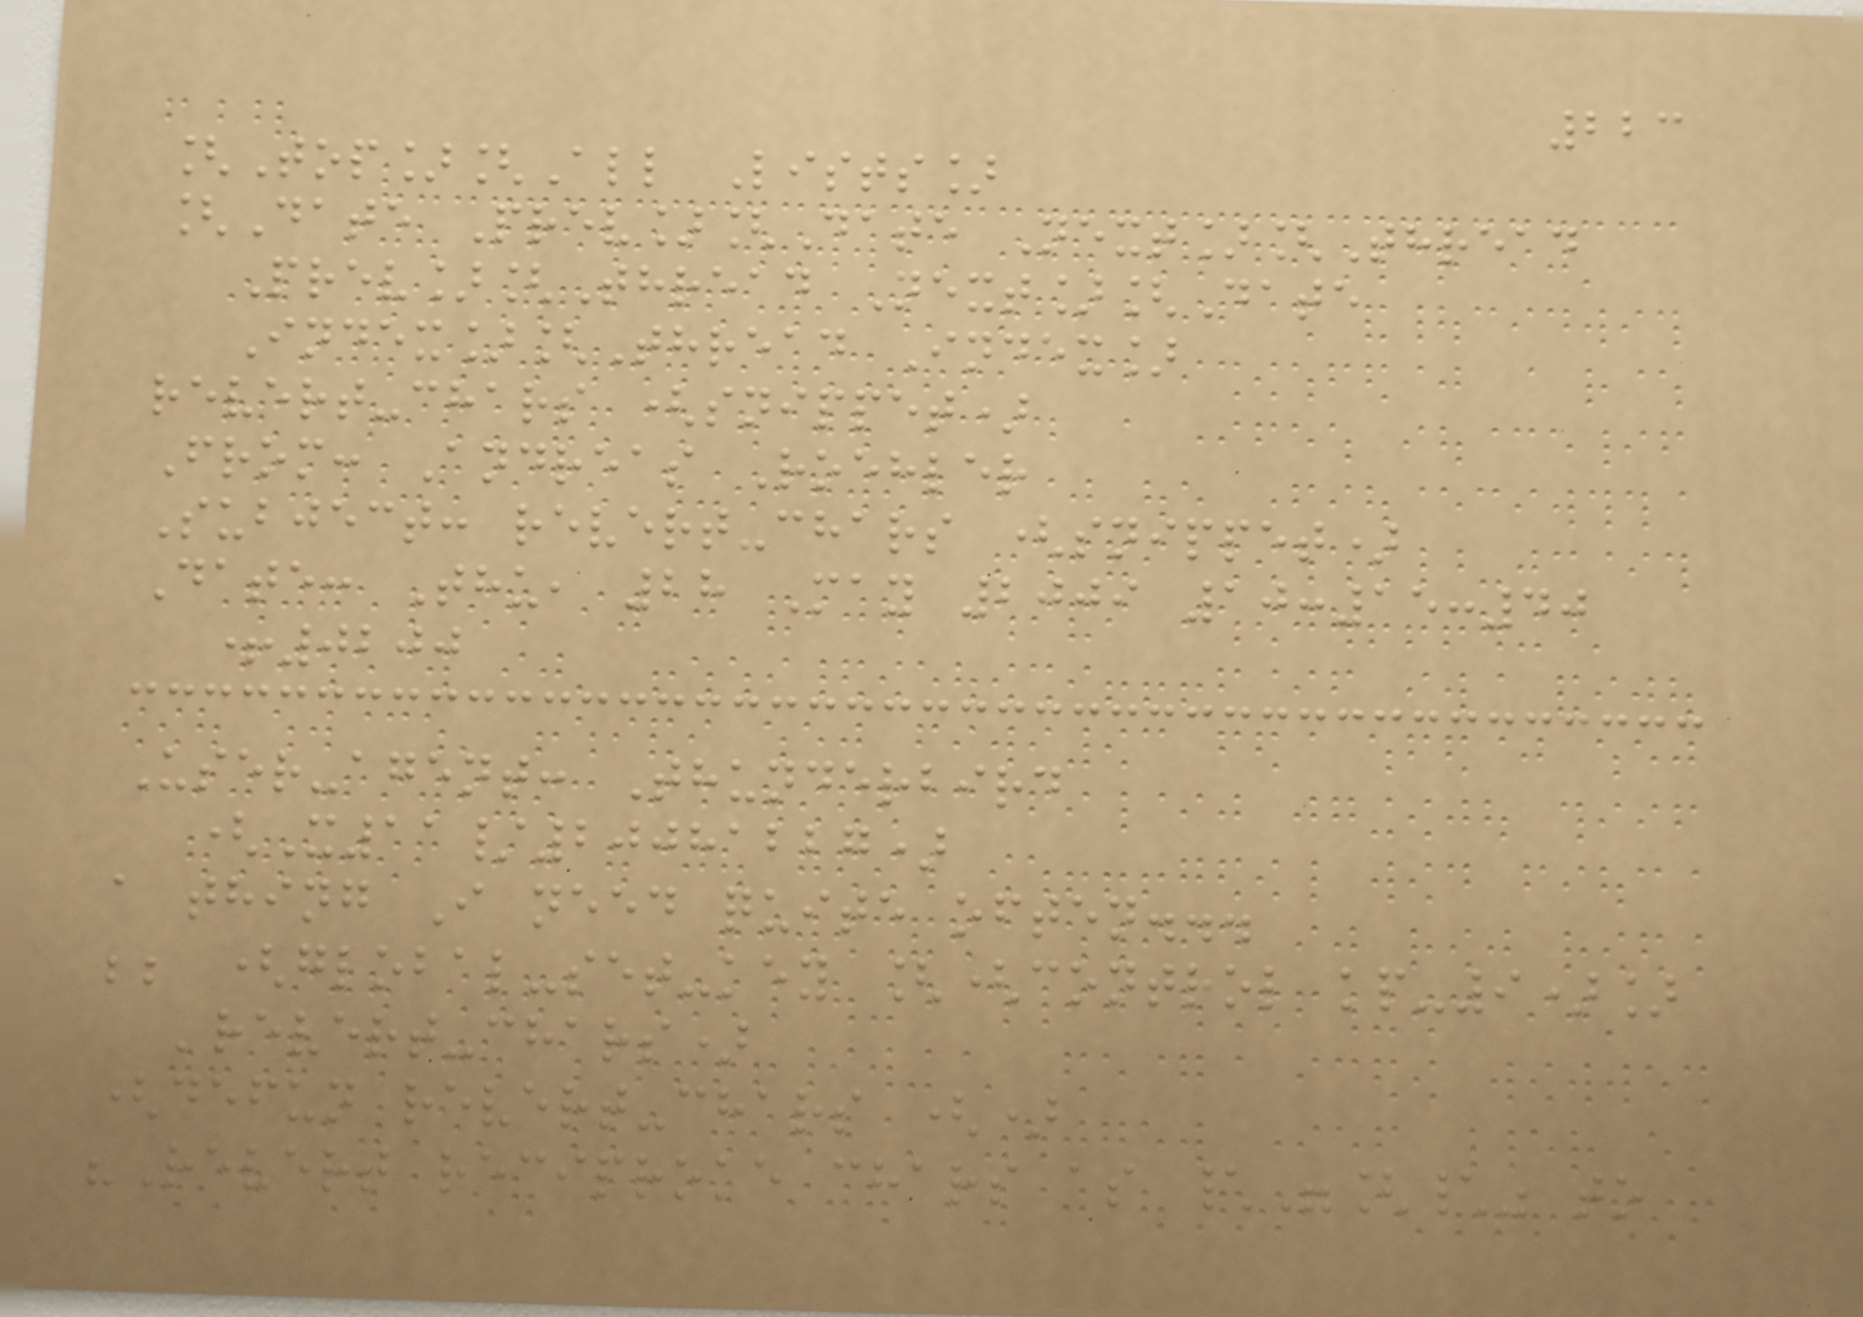223
[Top][All Lists]
[Date Prev][Date Next][Thread
Prev][Thread Next][Date
Index][Thread Index]
revert-chars (snippet)
From: Andreas Roehler
Subject: revert-chars (snippet)
Date: Thu, 28 May 2009 10:15:40
+0200
User-agent: Thunderbird
(X11/20081227)
a thing I need quite often...
;; (global-set-key [(control kp-9)]
'revert-chars)
(defun revert-chars ()
"Revert reciproke chars as \"[\" to
